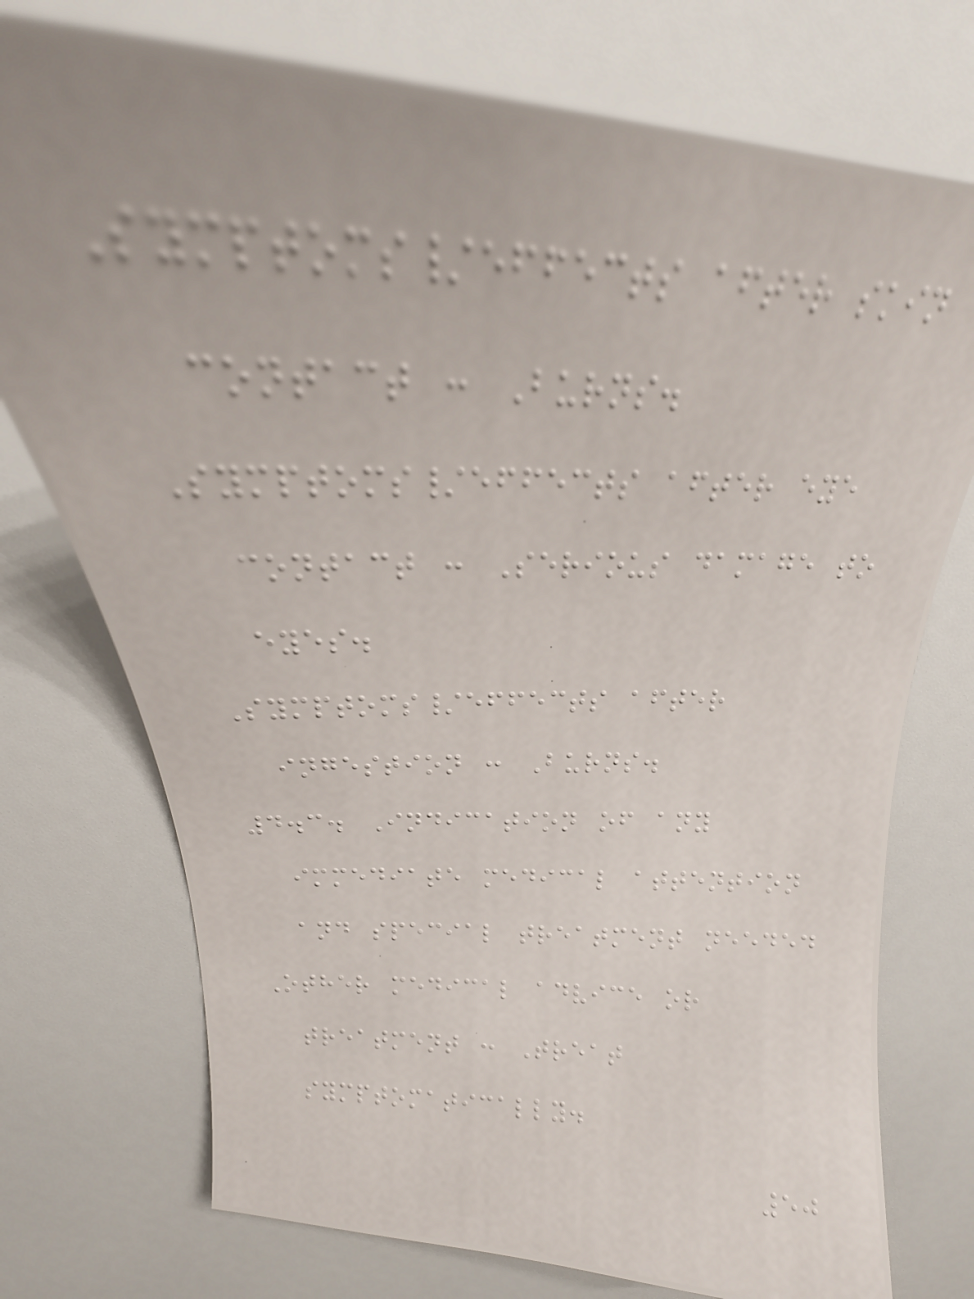Symptoms/effects after skin
contact : Burns.
Symptoms/effects after eye
contact : Serious damage to
eyes.
Symptoms/effects after
ingestion : Burns.
4.3. Indication of any
immediate medical attention
and special treatment needed
Other medical advice or
treatment : Treat
symptomatically.
50
